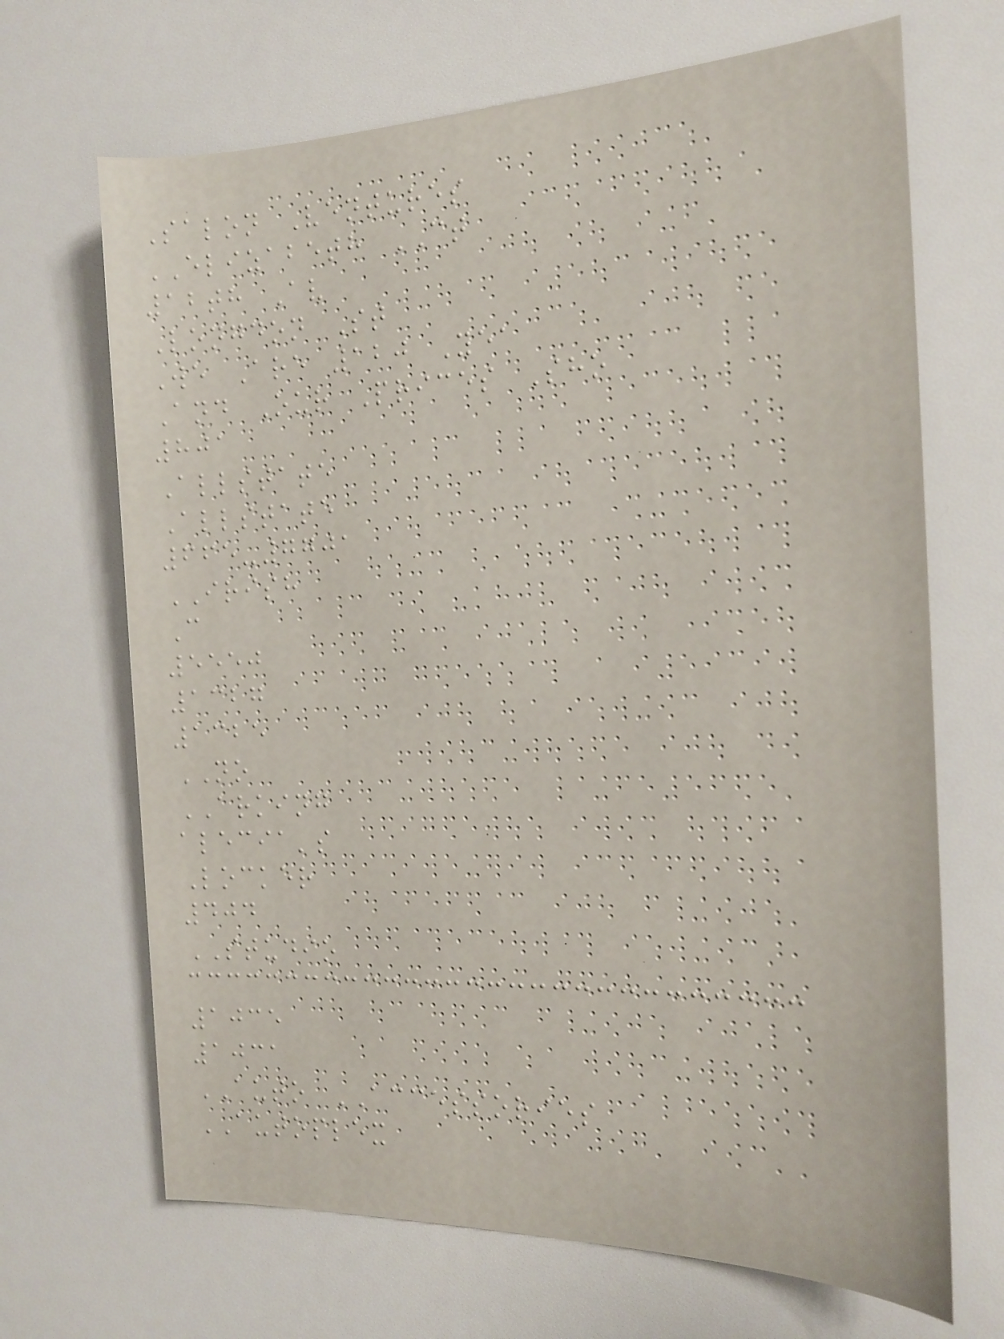Salon Ventures
ELIZABETH CT
12th Av
Longdon St
We Are 120 Yea
And Our Prices Sho
801
Allstate
Allstate
665-7701
IRISH
C
5550
1327
1325
NO
ARKING
alecia's
Locker
404
STUDIO
1035
1031
AUTO ACCESSORIES
AUTOPLEX
